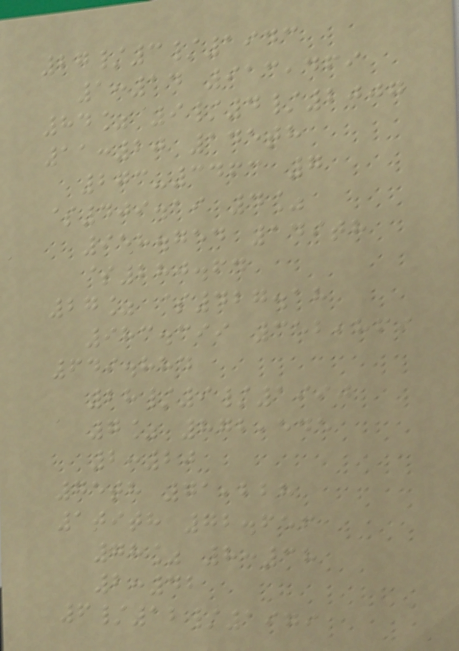27/3/1943
1:14 913,469
84% 9/4/2007
11:20 145th
273-3463 7
$409.19 4%
958.754 149th
$280.64
27% $427.18
983.399 352,869
649.884
28/9/1990
7% 872,545
2:20
75th 71,228
109th 72.656
78% 8:38
2:42
6/12/1979
